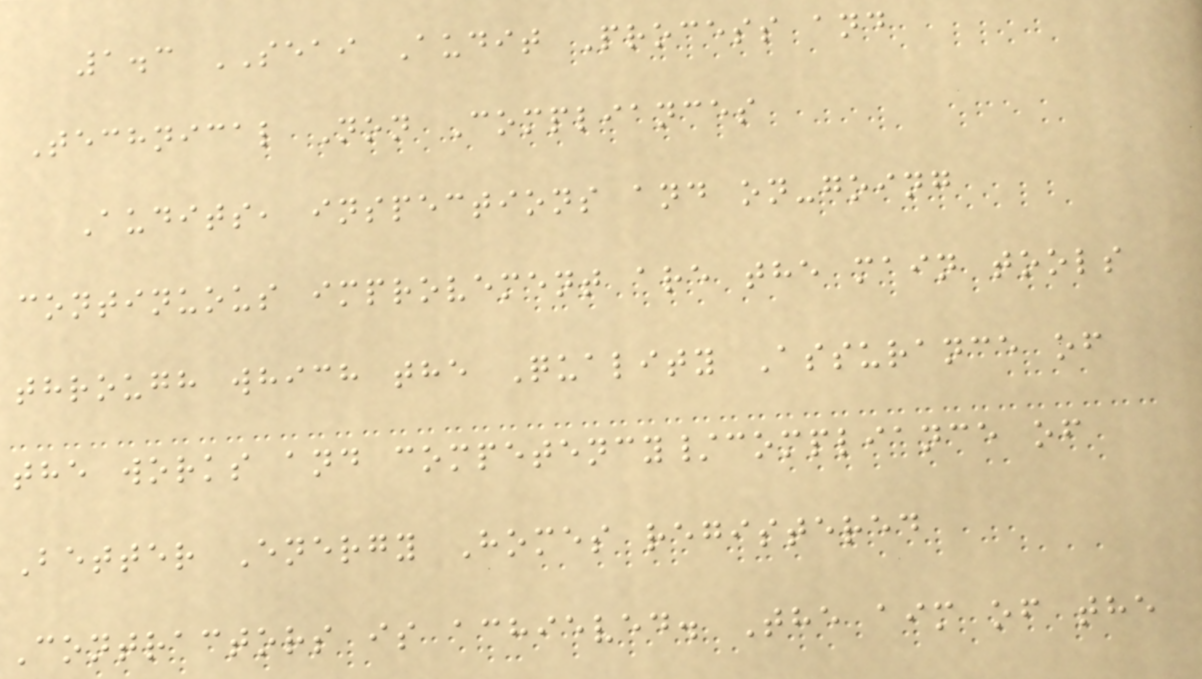1.3 SEAI Audit Process and
Technical Non Compliances
Audits, inspections and on-going
continuous improvement are the main tools
through which the Quality Assurance of
the works and competency/compliance of
Better Energy Homes registered
Contractors is achieved. The aim of the
